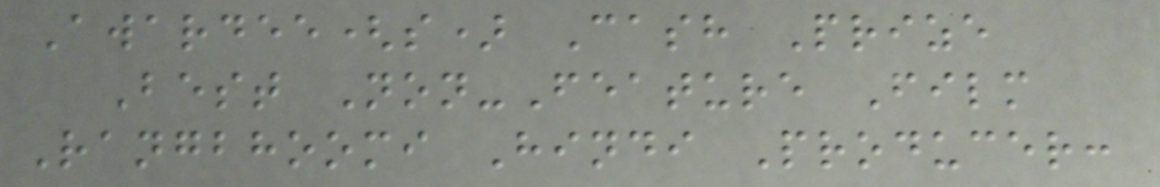Awardee(s) Cash Prize
Best Non-Feature Film
Rangbhoomi Hindi Producer:
